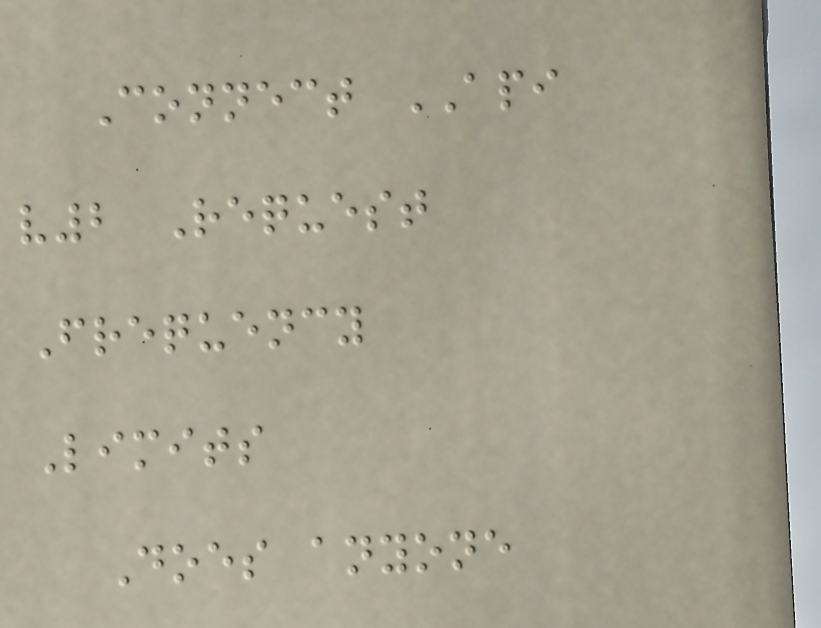Connect API
v2 Request
Frequency
Limits
Does anyone
